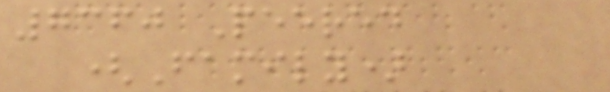7360 Peered
(Family)
